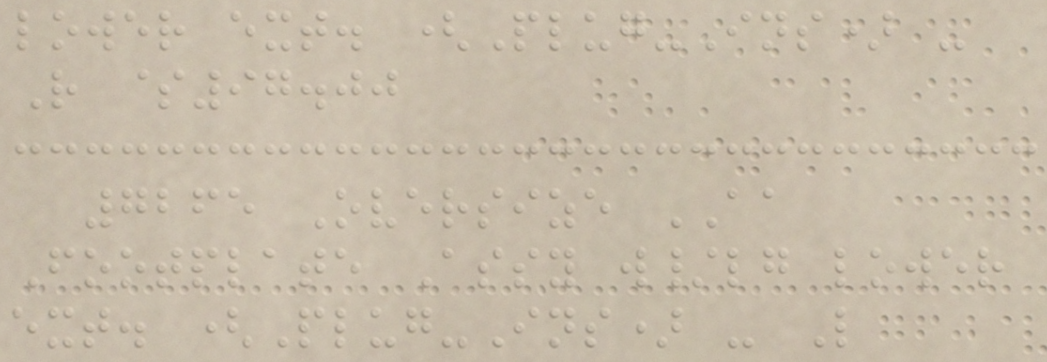lower ext. (Plug-Ins) -
R $97.00
7265 Oversize AA
Footplate Assy w/lg lower
ext. (Plug-Ins) - L
